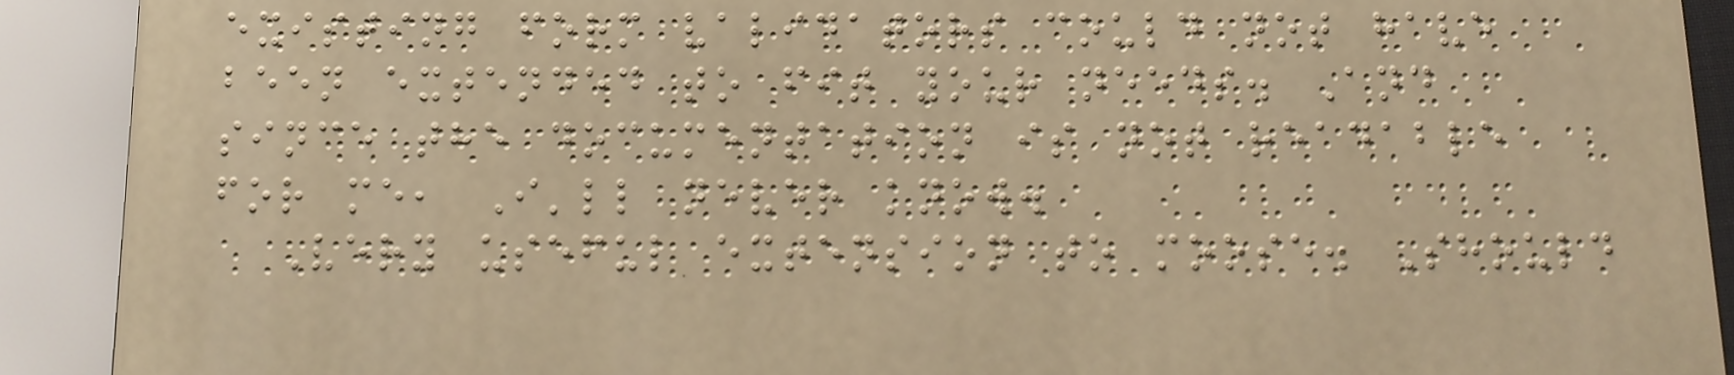existing form validators could not have
been extended to fit your needs. And
since the documentation is not readable
for me, I'll never know.
Very useful extension to moose. Should
